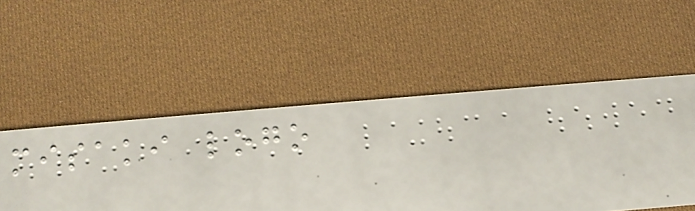misaki logo
